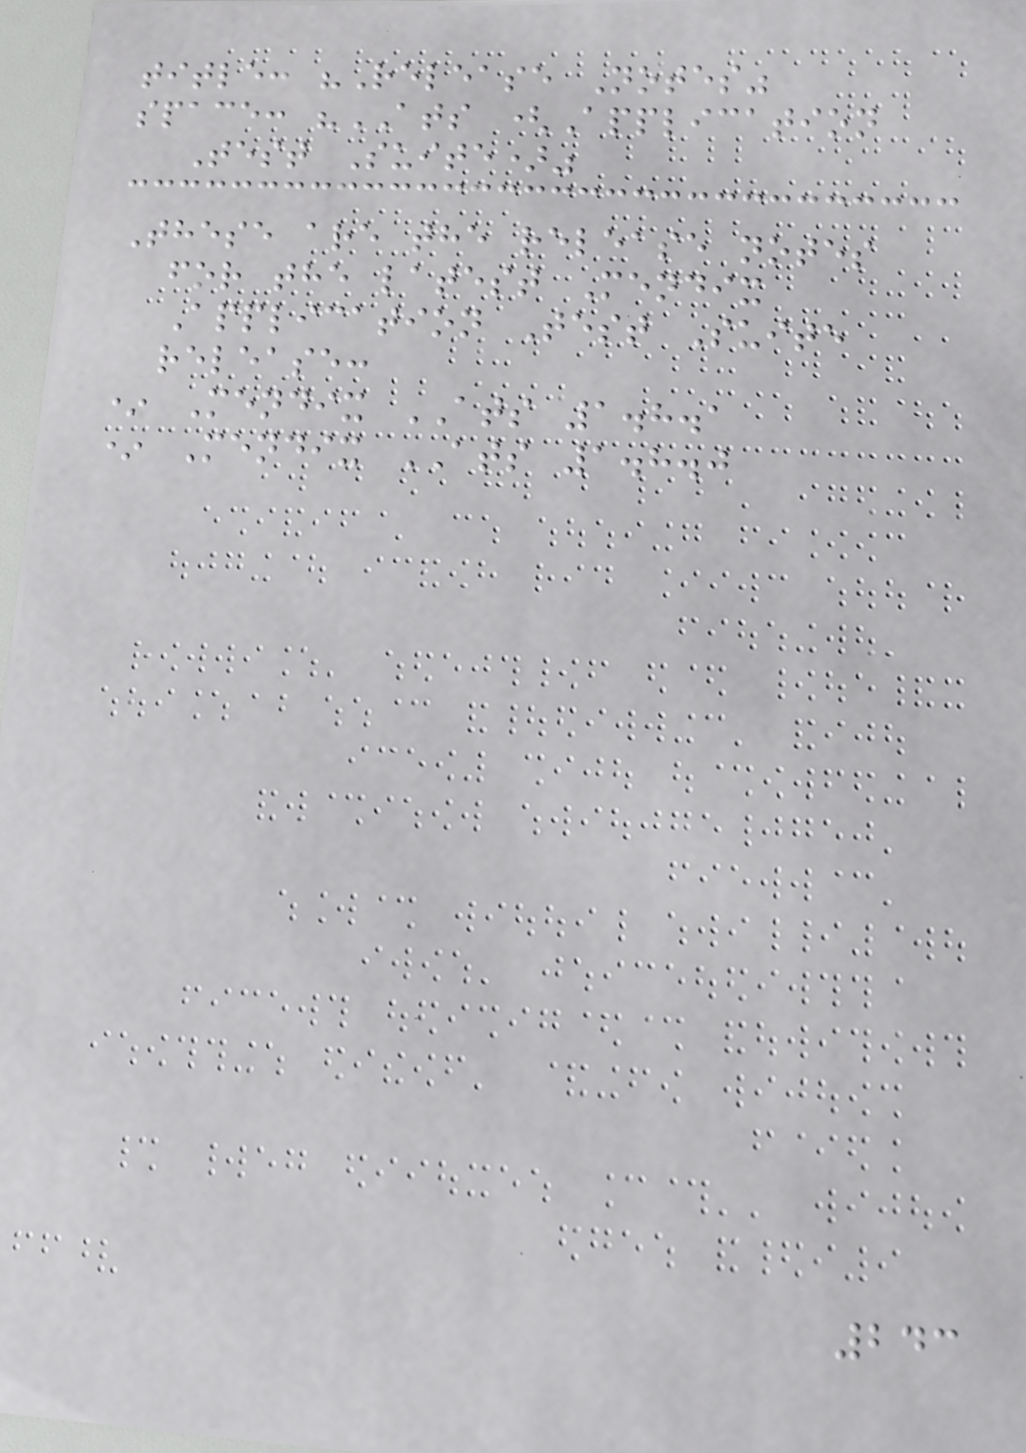title: "Release Notes"
space: "ATS (Application
Test Suite)"
These are the release notes
for the latest Mendix
Application Test Suite
release:
* Mendix ATS 1.8.1
* Mendix ATS 1.8.0
243
